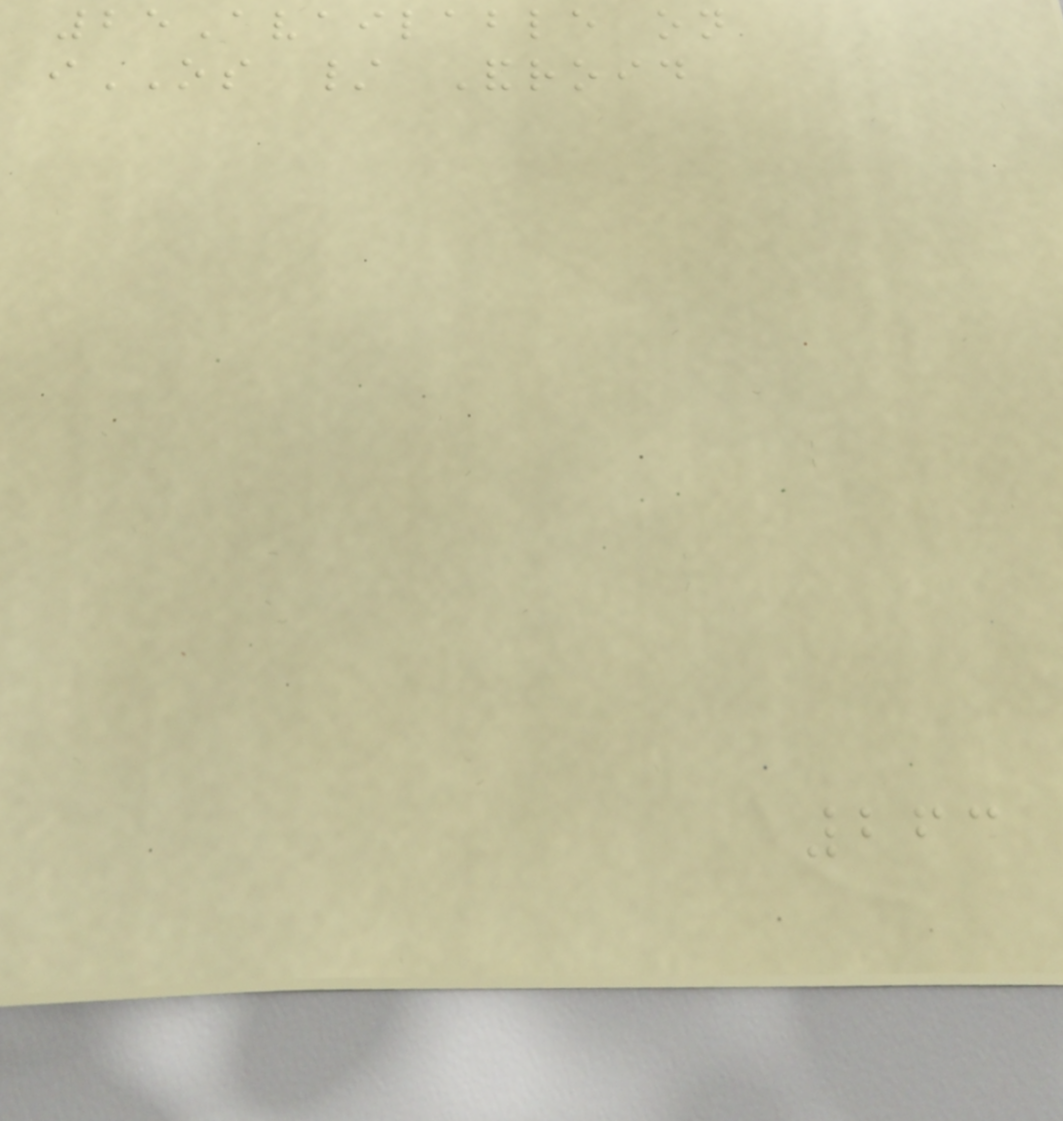25Available on
iOS / Android
263
